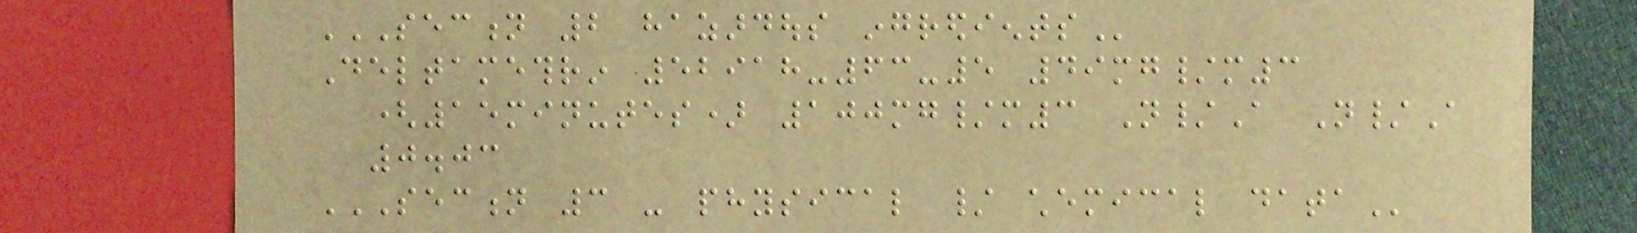SECTION 2 HAZARDOUS INGREDIENTS
Deltamethrin 52918-63-5 49mg/m3
(15minutes) 100mg/m3 N/A N/A
0.03
SECTION 3 - PHYSICAL / CHEMICAL DATA
